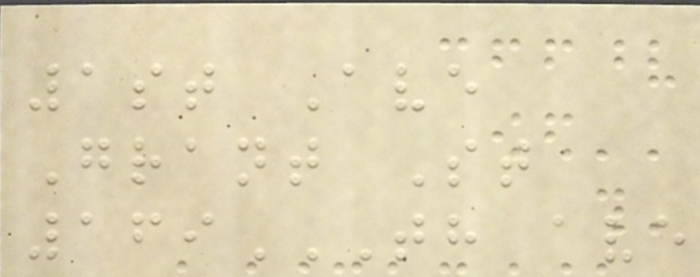1st Ave
Grant St
169TH AVE
